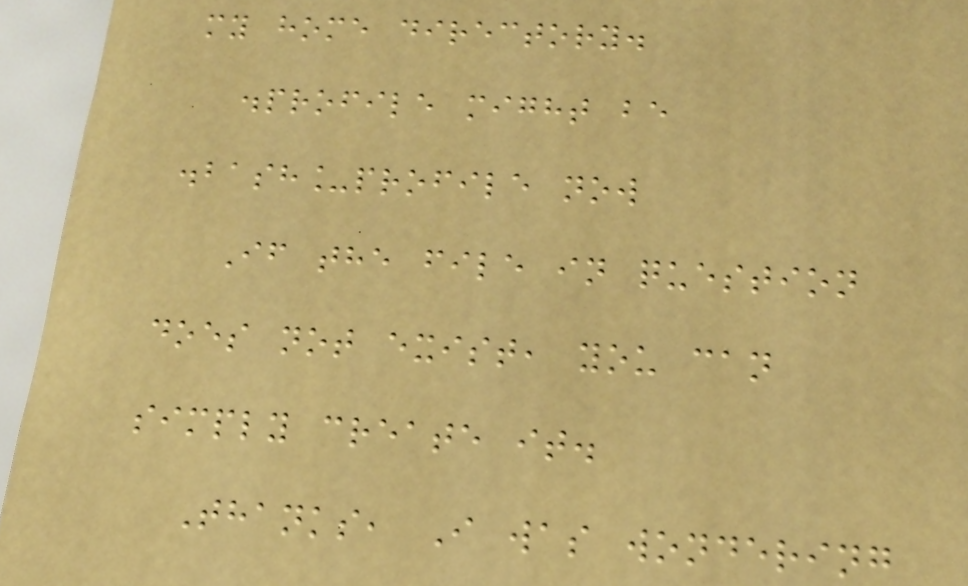my home directory.
.profile might be
.bash_profile now
If the file in question
does not exist, you can
simply create it.
Thanks, I was wondering
